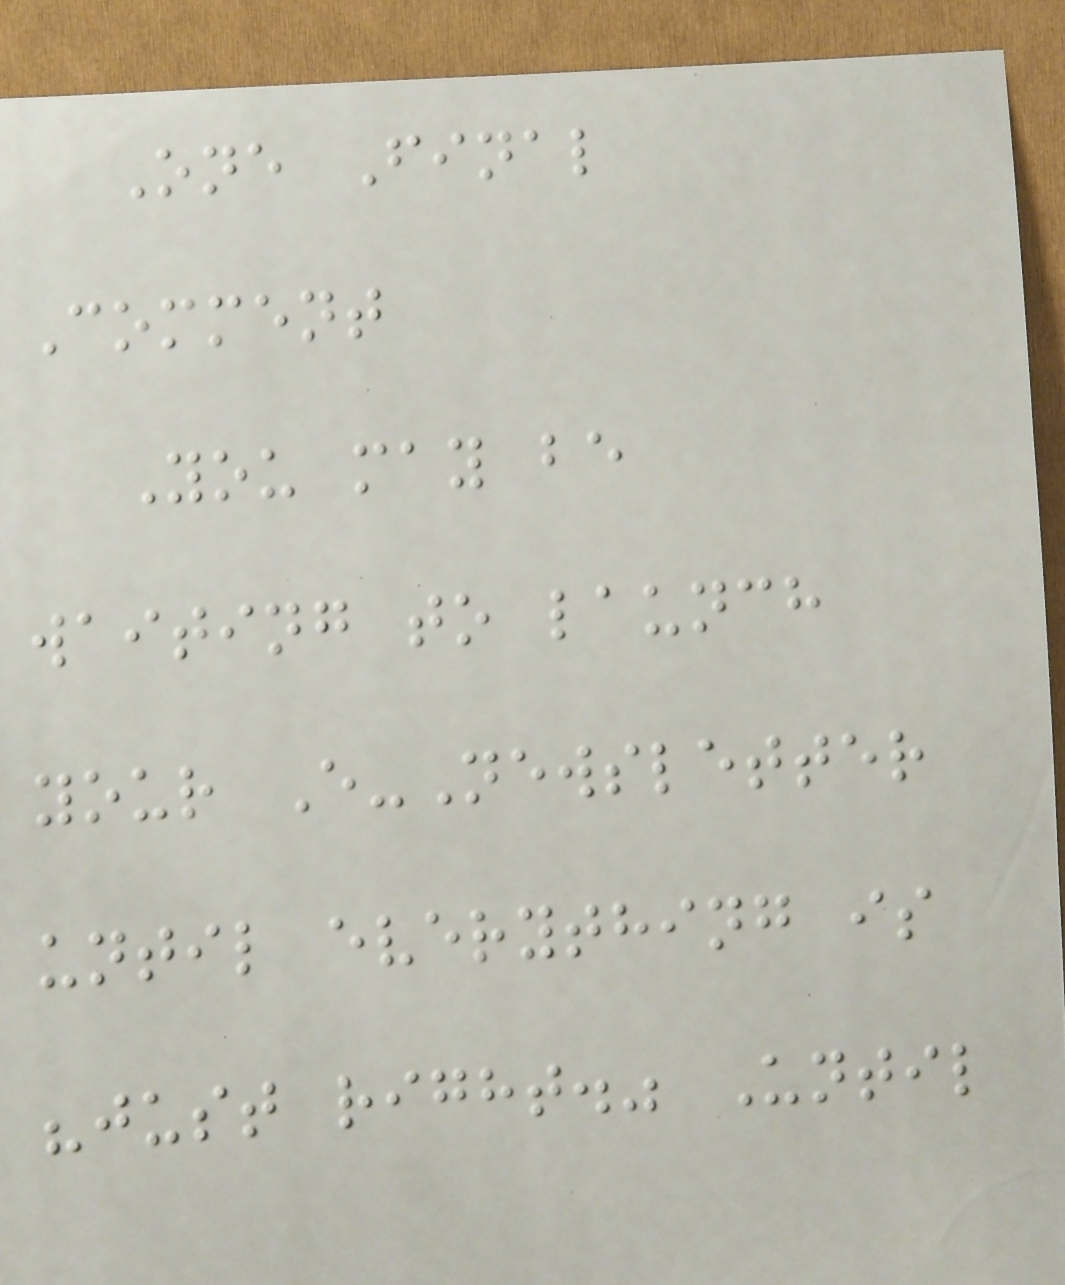One Final
Comment
You may be
waiting to launch
your E-Newsletter
until everything is
"just right." Until
